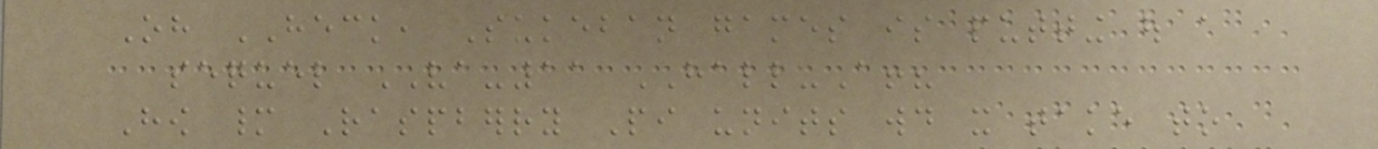Oh HECK, Sukeban games is putting out a
sequel VA-11 HALL-A!?
How many Raspberry Pi units would it take to
